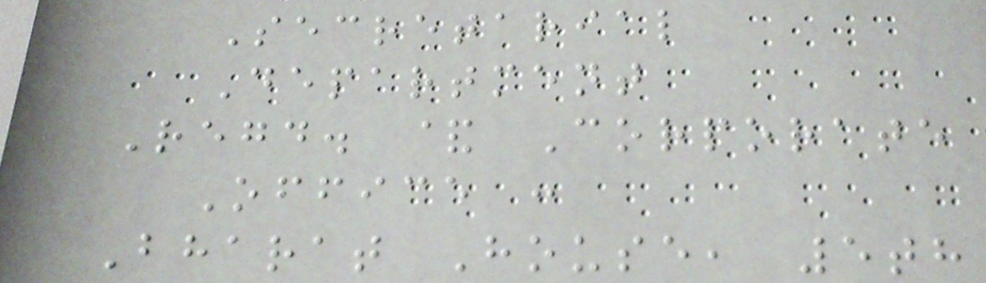Secretarial
Department
Regd. & Corporate
Office :
Bharat House, 5th
